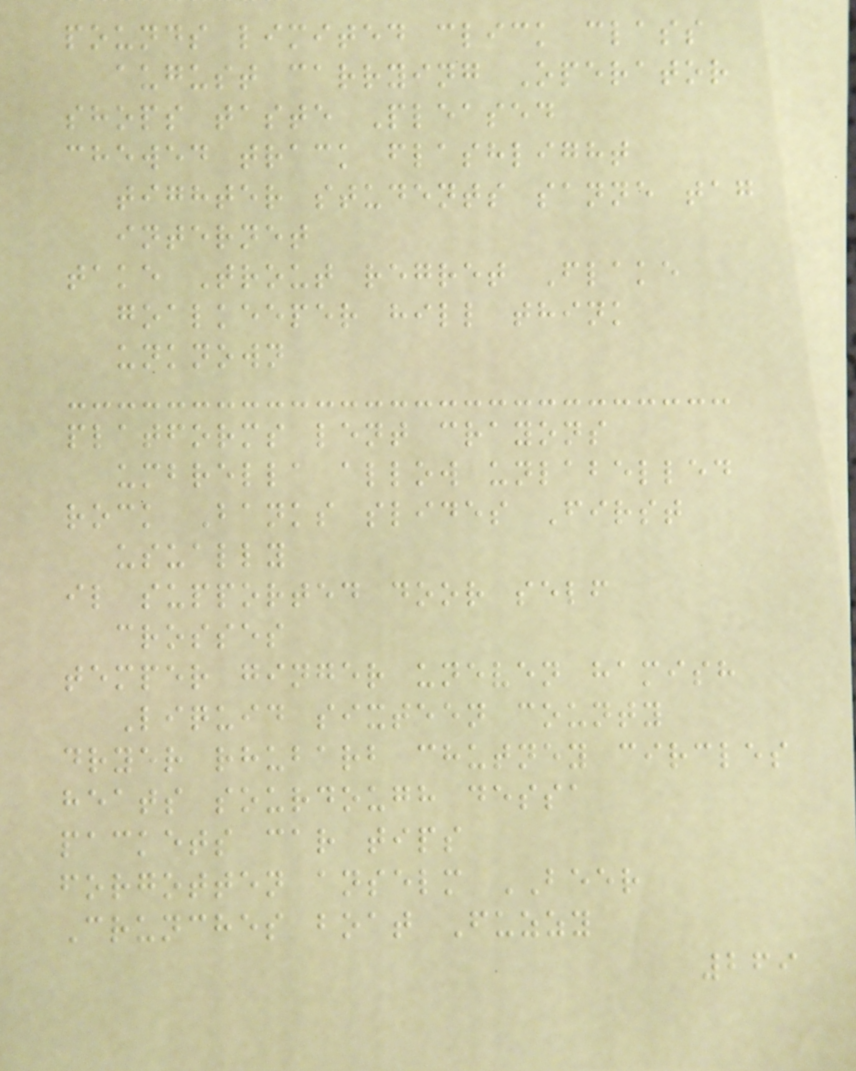pounds limited click class
august carrying Operator
shops taste Pleased
chewed track flashlight
tighter students sanne tag
internet
take Trout regret Flake
goalkeeper hill think
unknown
platforms lent crayons
umbrella allow unlabelled
rock Banks slides First
usually
il supported door self
crosses
temper ginger uneven hamish
Liquid sixteen county
dryer rhubarb chutney circles
heats sourdough dessa
packets car tips
forgotten anselm BEER
Crunches boat Fuzzy
269
